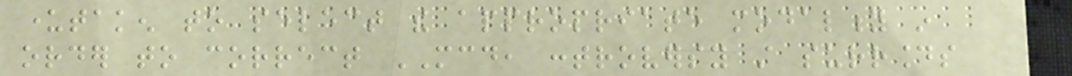undertaken to select the appropriate modality in
order to correct MCD, controversy still surrounds
